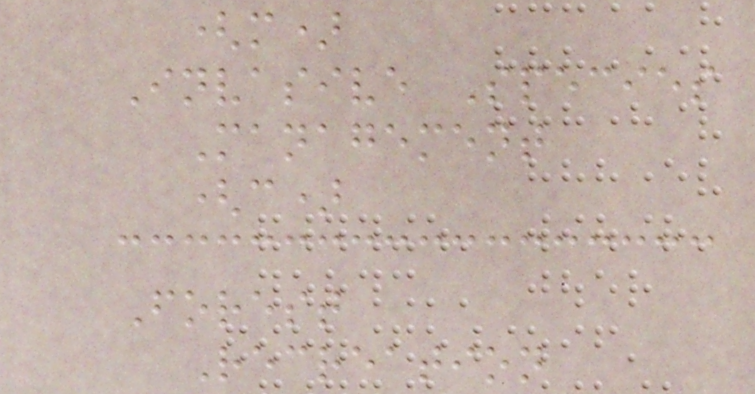(m)
Invasive Species
Management
(c)
Forest
Recreation
